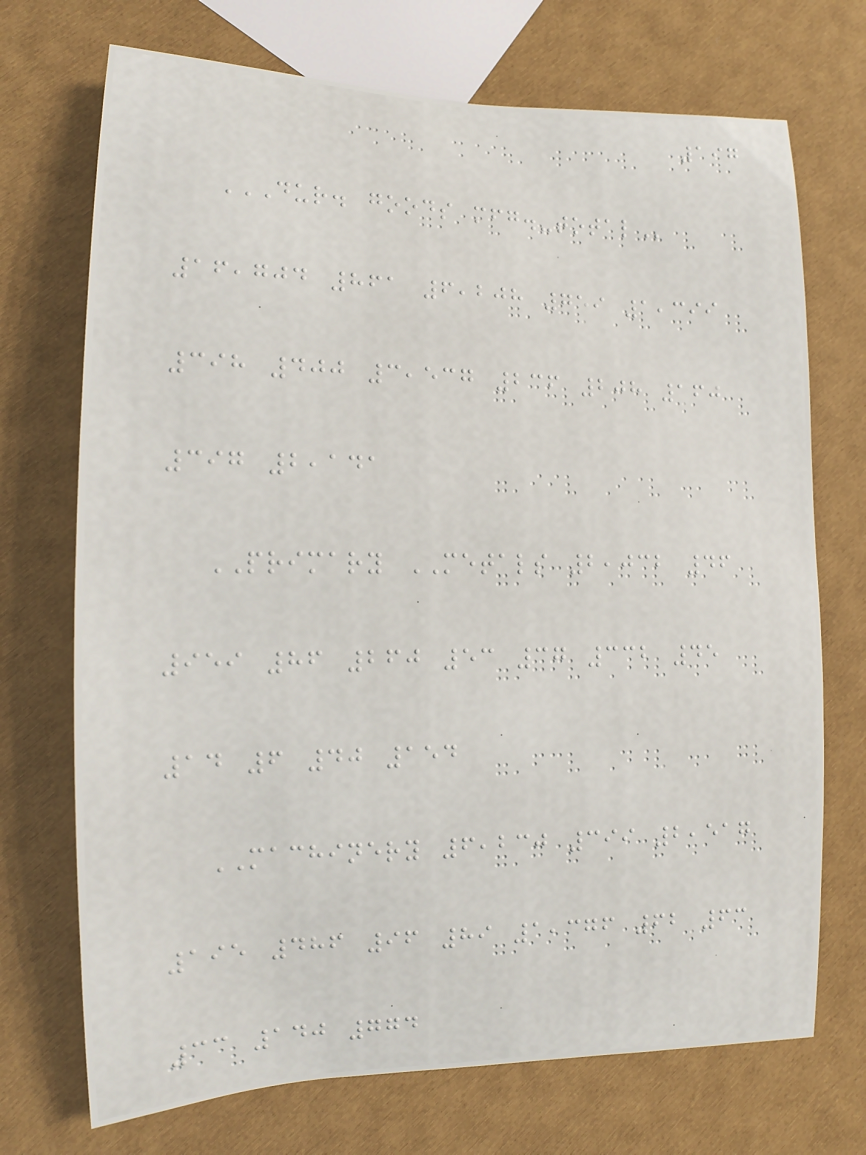197
DUR. GOODS MFG.-TOTAL
16,704 861 6,208 759 1,399
398 400 3,537 236 208 160
397 2,141
PRIMARY METALS 2,032 46
959 86 260 53 37 332 45
14 6 40 154
MACHINERY 6,230 399 2,517
195 486 96 89 1,376 62 63
33 140 774
